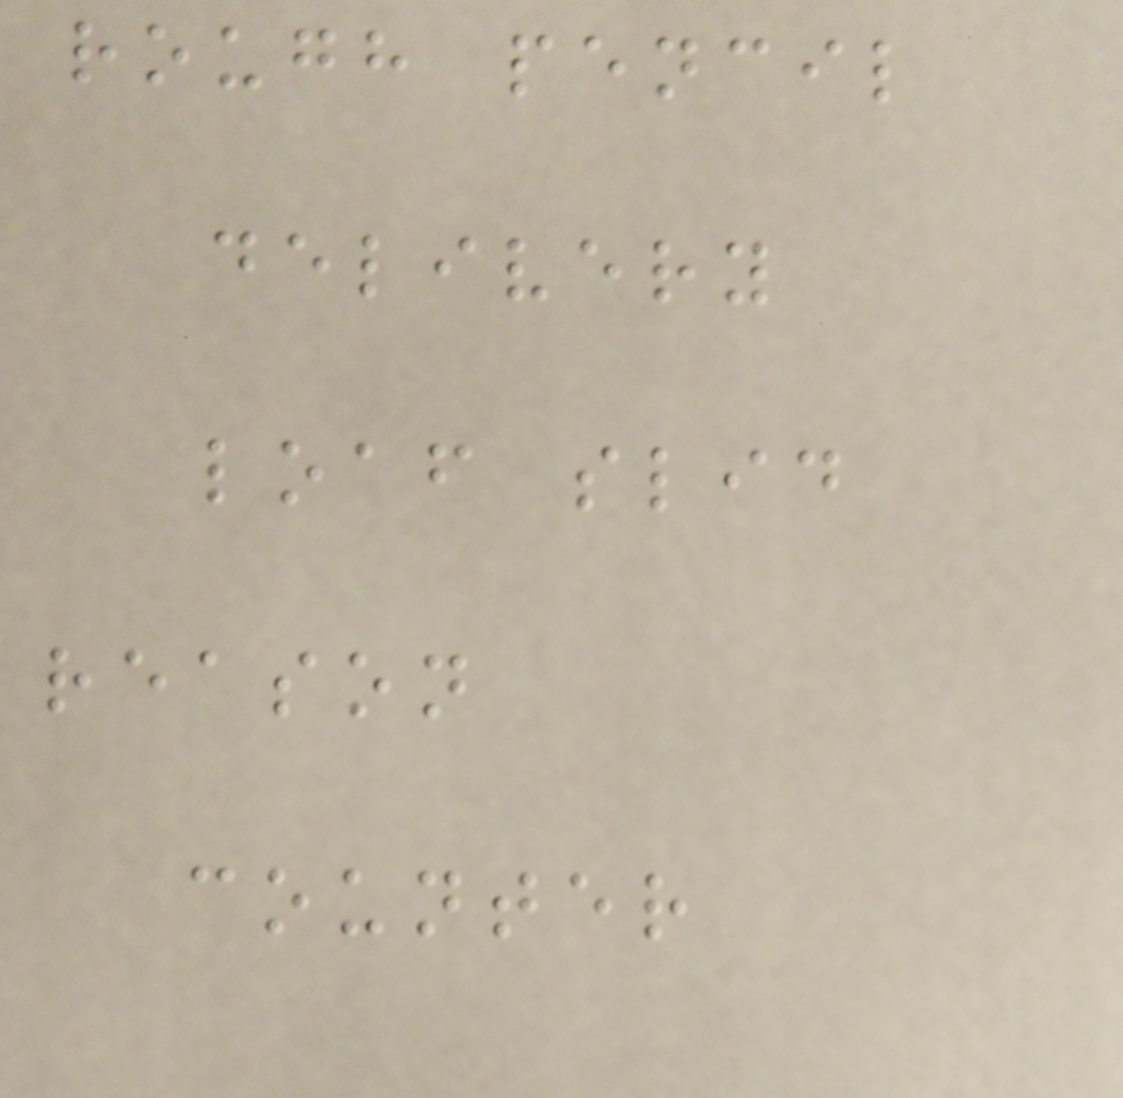rough pencil
delivery
loaf slid
reason
counter
